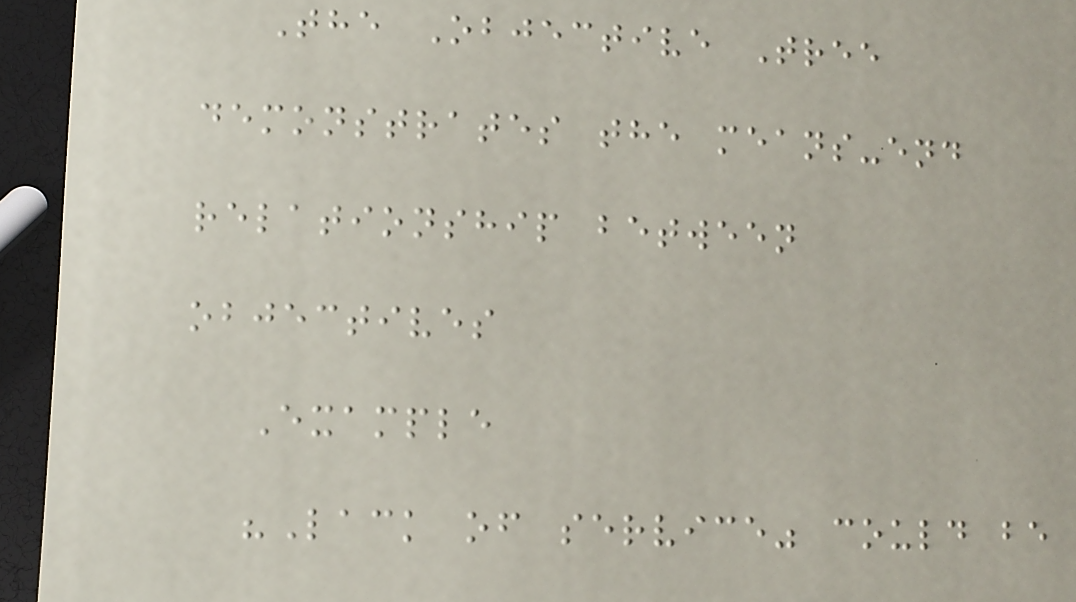The Objective Tree
demonstrates the means-end
relationship between
objectives
Example
"Lack of service" could be
